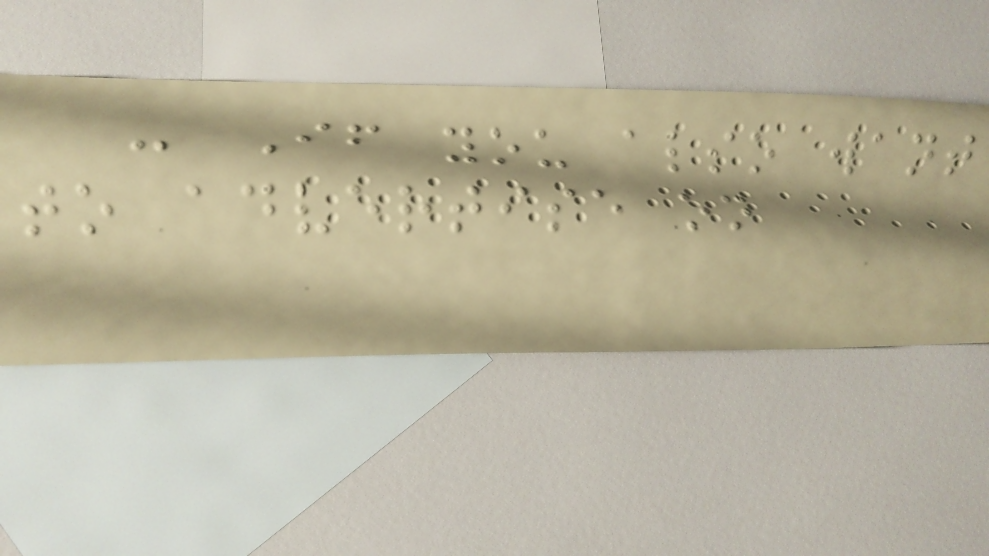- If you also want
to advertise on
